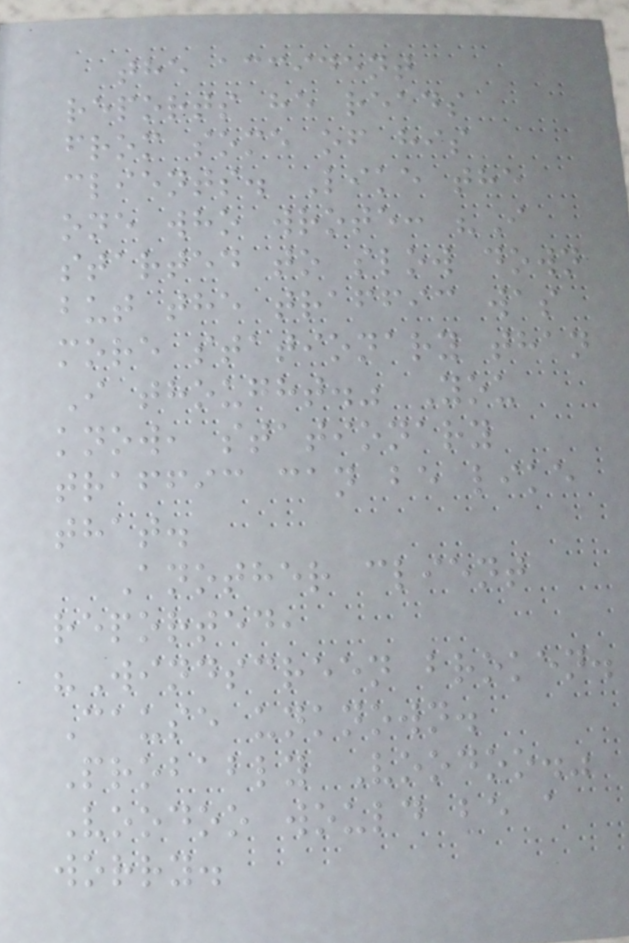the accident
reports he reads
from some of his
clients. Like the
one who wrote: "I
started to slow down
but the traffic was
more stationary than
I thought." You
know, stationary
traffic can be like
that.
Another client
reported,
"Windscreen broken.
Cause unknown.
Probably Voodoo."
Voodoo would be a
worry.
